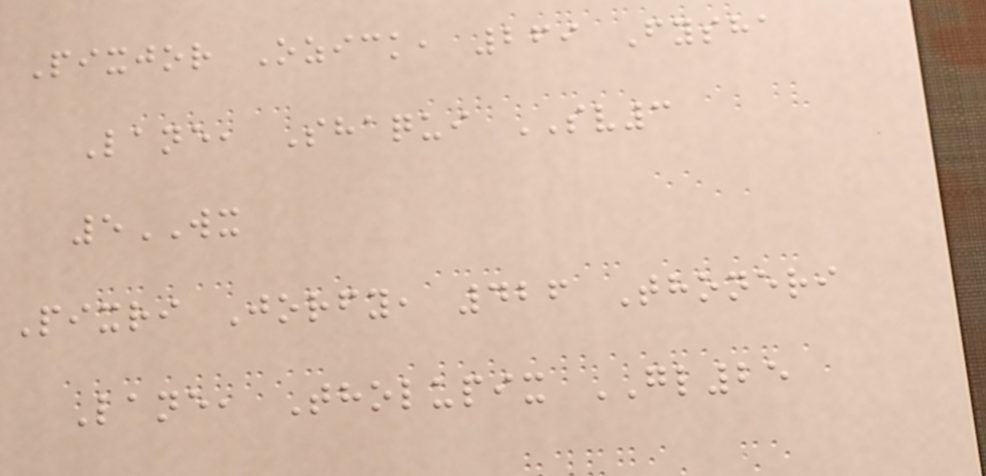Pixjor Ozick, 269 Fysha
Lane, Shaqui SV3
5WX
Pixri Jorfy, 426 Thoneri
Lane, Tholupix GL25
